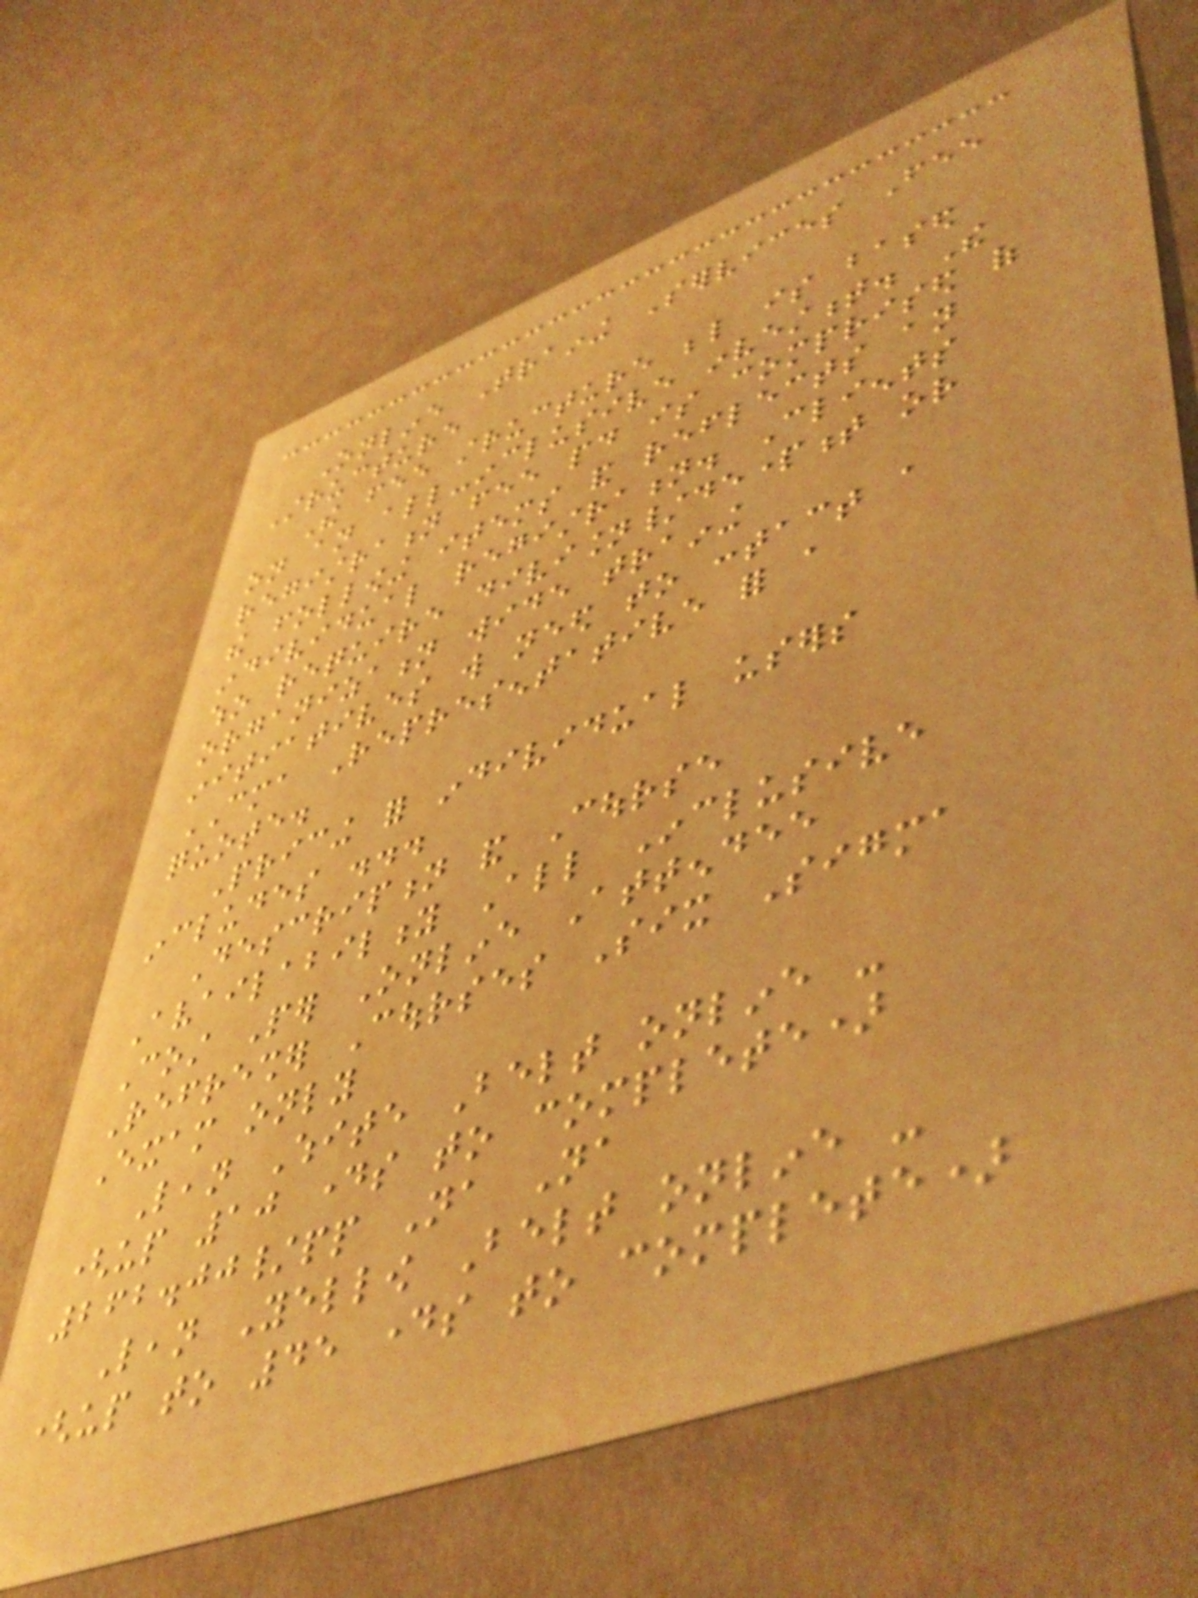Online Training Services Fee
Structure
The fee structure below is based
on an all-inclusive investment. The
registration fee paid is comprised of
the following items and reflects an
individual registration. Clients
who require division/department or
organization wide training
initiatives will need to contact a
CMA Representative for a
quote.
Pricing for individual users
includes ...
Description and Course
Availability All Inclusive
Cost Per Online Attendee
Refresher Courses Six Sigma
Exam only
Lean White Belt online -
(up 10 days to complete)
262.00/pp Na Na
Lean Yellow Belt online -
(up to 45 days to complete)
